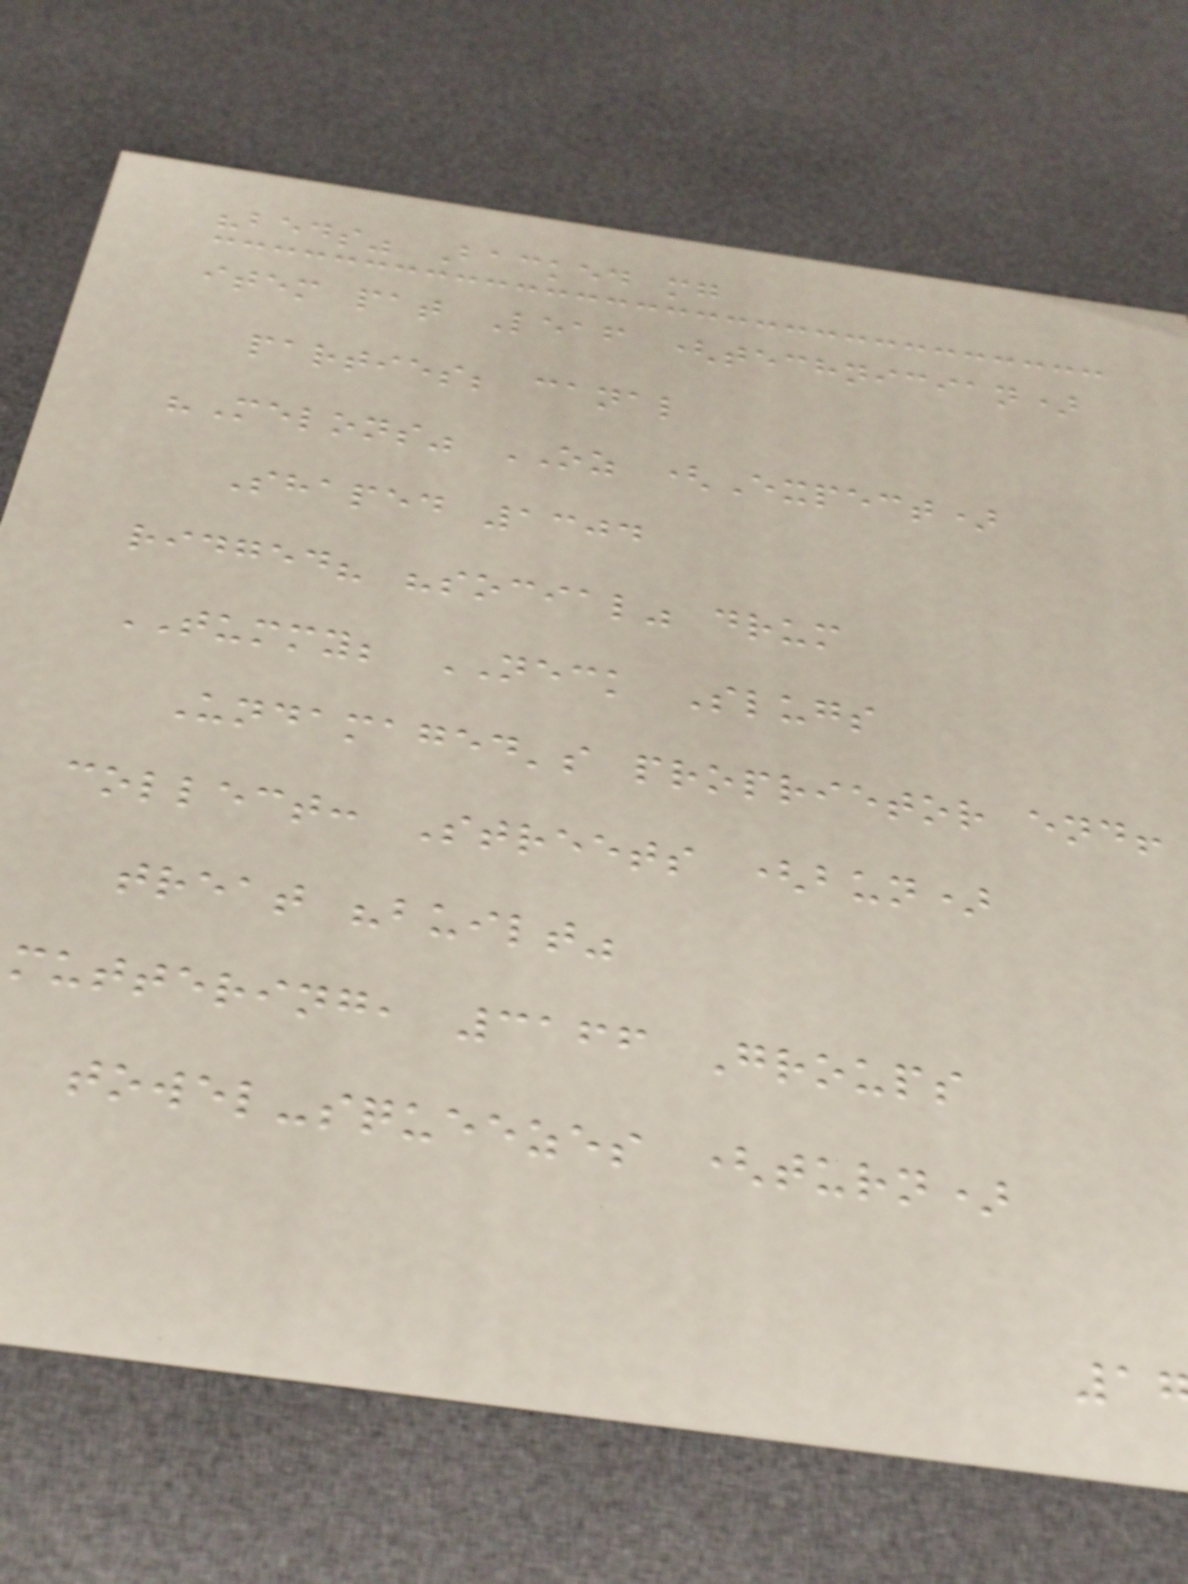"beds" Backed mg
item pat Leaf (technician)
parties; canal
"Melons" OZ (Expect)
Shaped 1304
ridged? "social" drum
TUMMY; NECK Slugs
Undamaged's proprietor end!
collect: Streets (bun)
treat "built"
muttering, 3166 Groups
towel-squeezes (turn)
